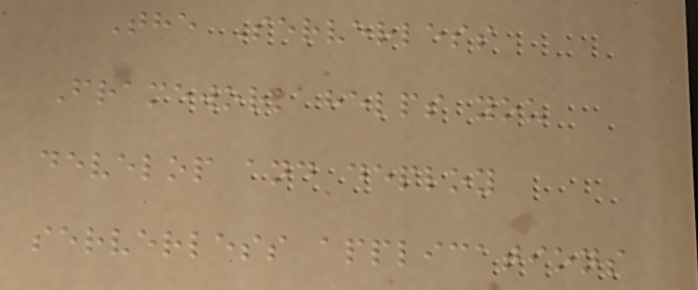The Serverless
Framework helps you
develop and deploy
serverless applications
